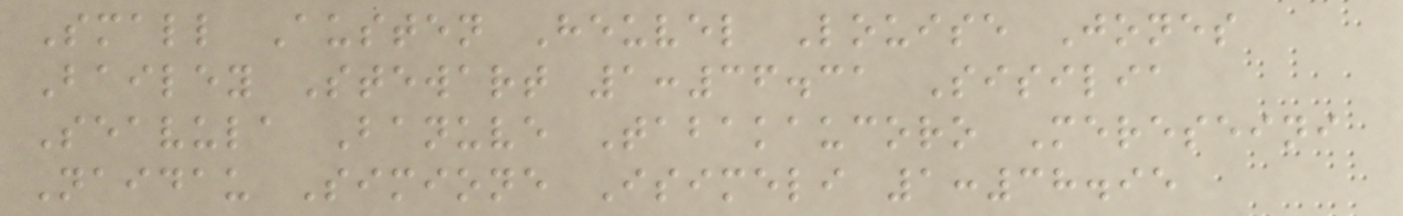Small Austen Heuvel Louise Jones
Bailey Stewart 1:36.31 Sisilia
Seavula Banuve Tabakaucoro Mereseini
Naidau Simione Isimeli 1:38.95
